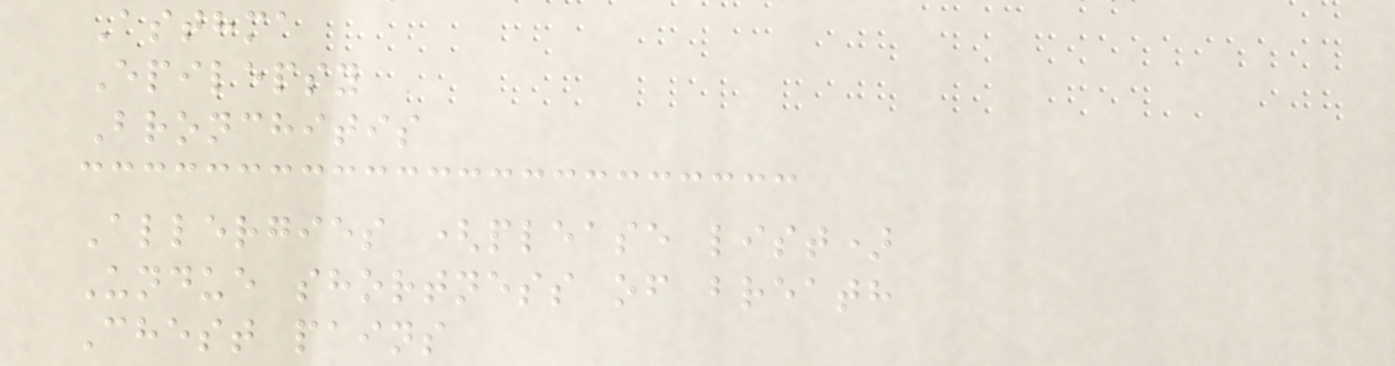Asthma
Epilepsy
Bronchitis
Allergies (please list)
Undue shortness of breath
Chest pains
